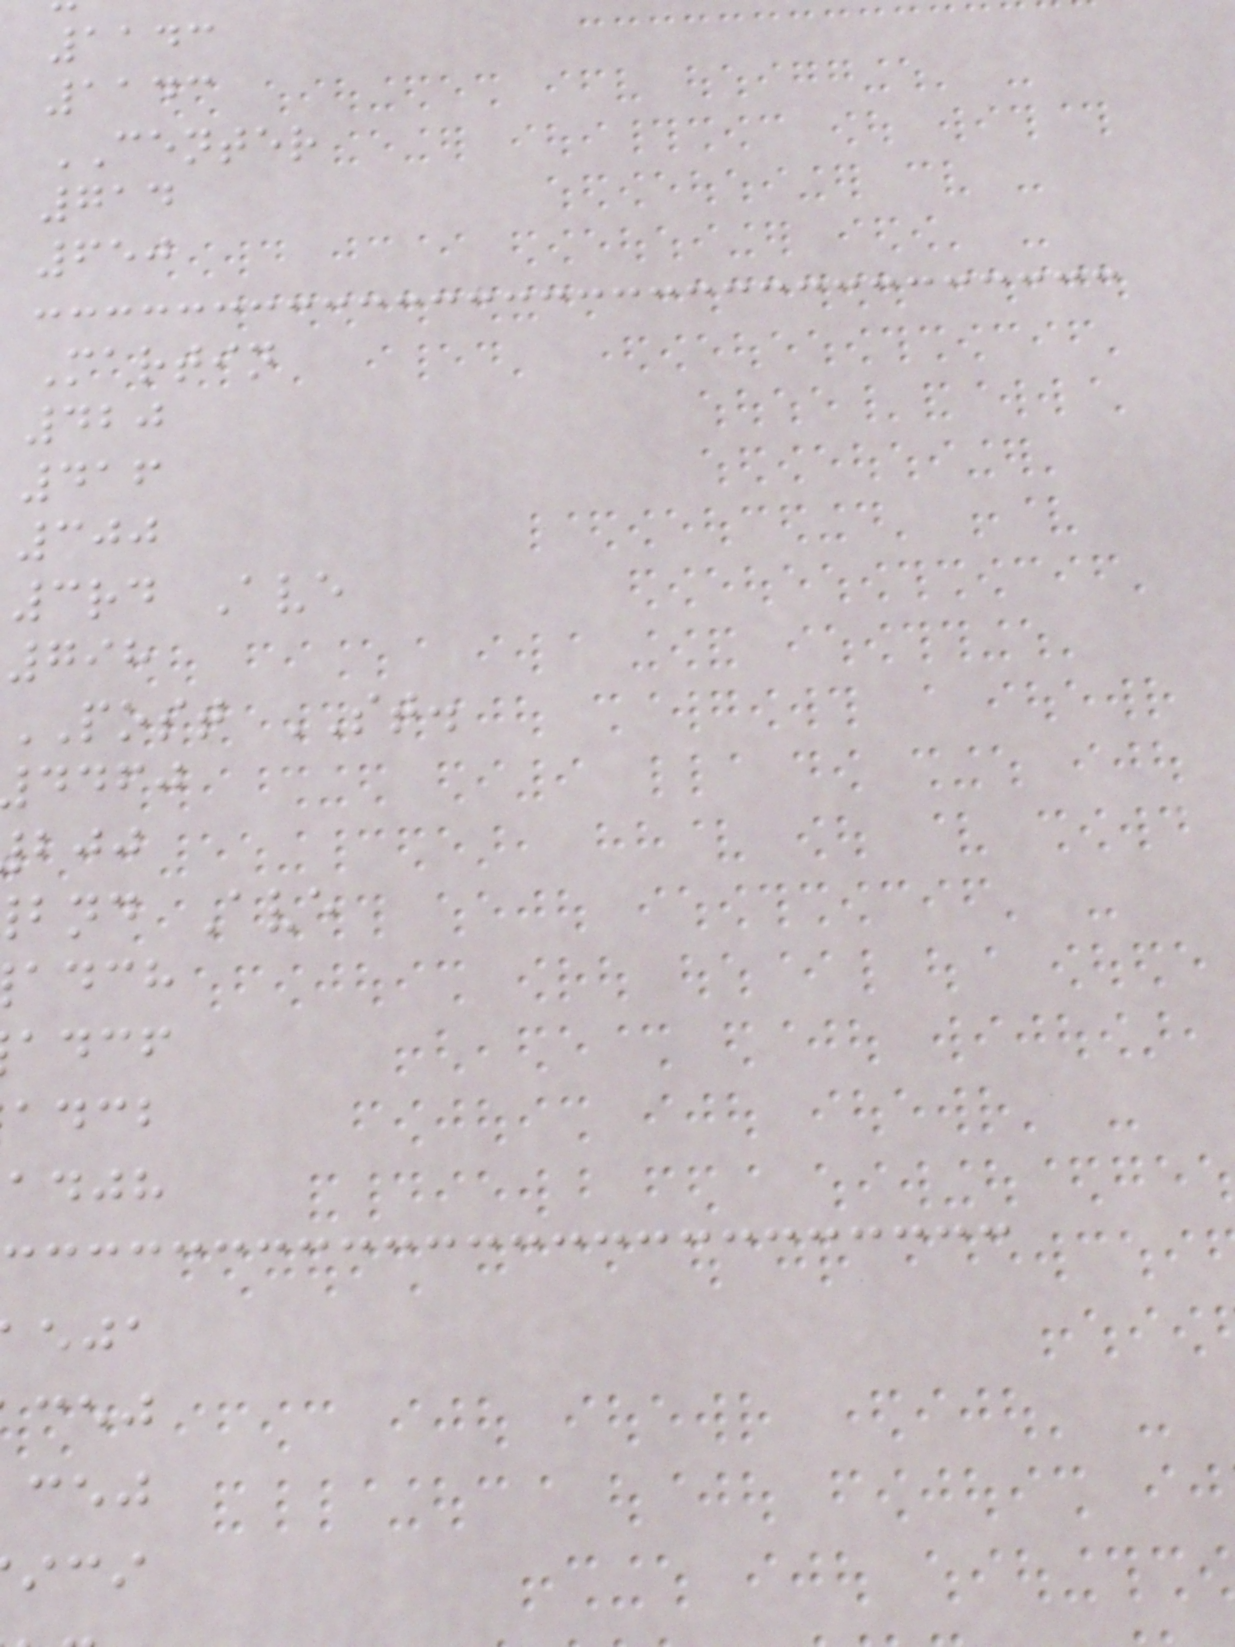1143
1143
CENTER
714
650
Martin
420
416
300
3rd Ave
798
POST ST.
ddfj
bnd Ave
adch
adcf
adcb
adjh
